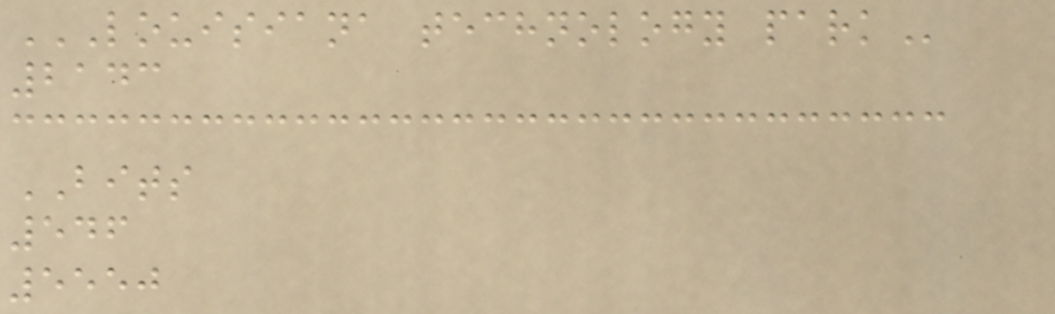LOUISIANA TECHNOLOGY PARK
2143
BITS
546
5550
